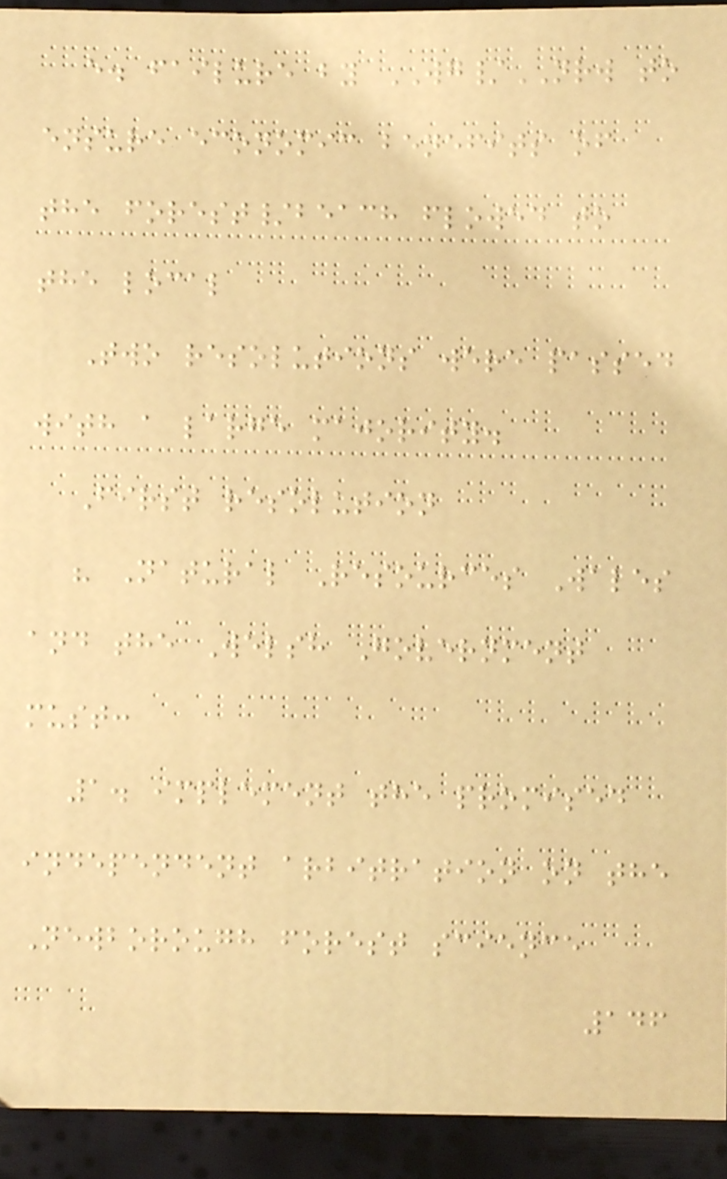e. failure by WG/NRW to
ensure economic benefits of
the forest/beach flowed to
the local
Two resolutions were passed
with a large majority.
First resolution
" Natural Resources Wales
and the Welsh Government
must:
1. implement the promised
independent arbitration on the
Newborough forest science
146
